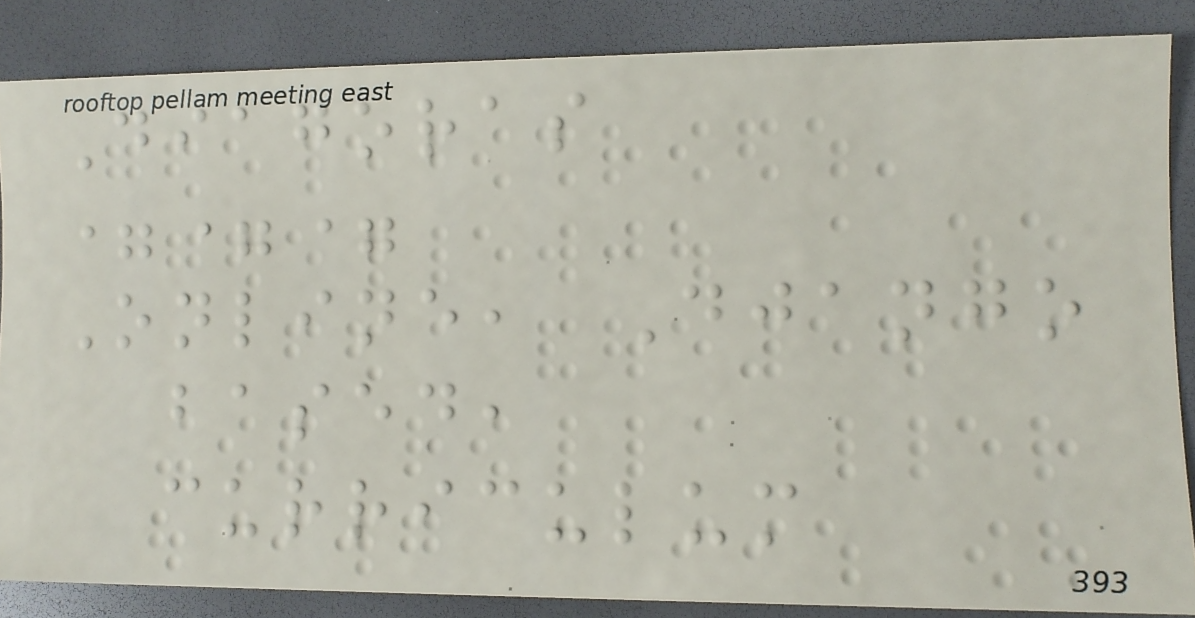Diagoras
===
Online, Django
based,
curriculum
